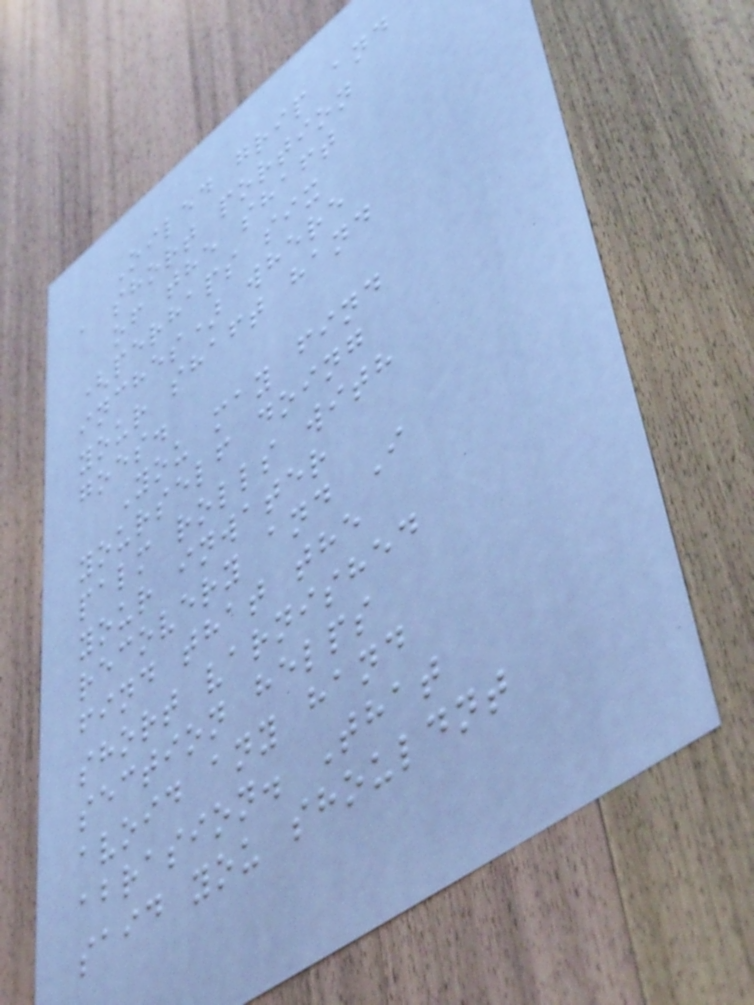Oiled grip and
a short portion
of the shaft
(perhaps six
inches) where
your shaft hand
goes.
You may find
yourself doing
palm rolls with
your inwater
recovery and I
find that the
short varnished
section helps
avoid any hand
abrasion. That
said you shouldnt
